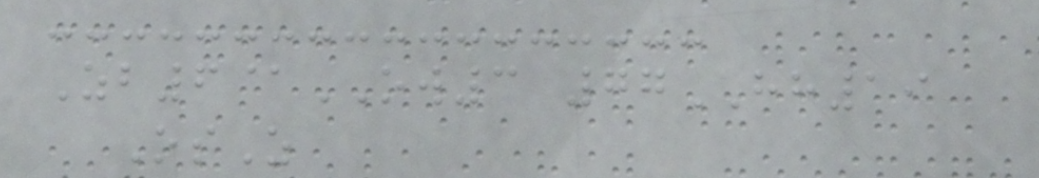Zb6@OW3 77HH19
OsZ
